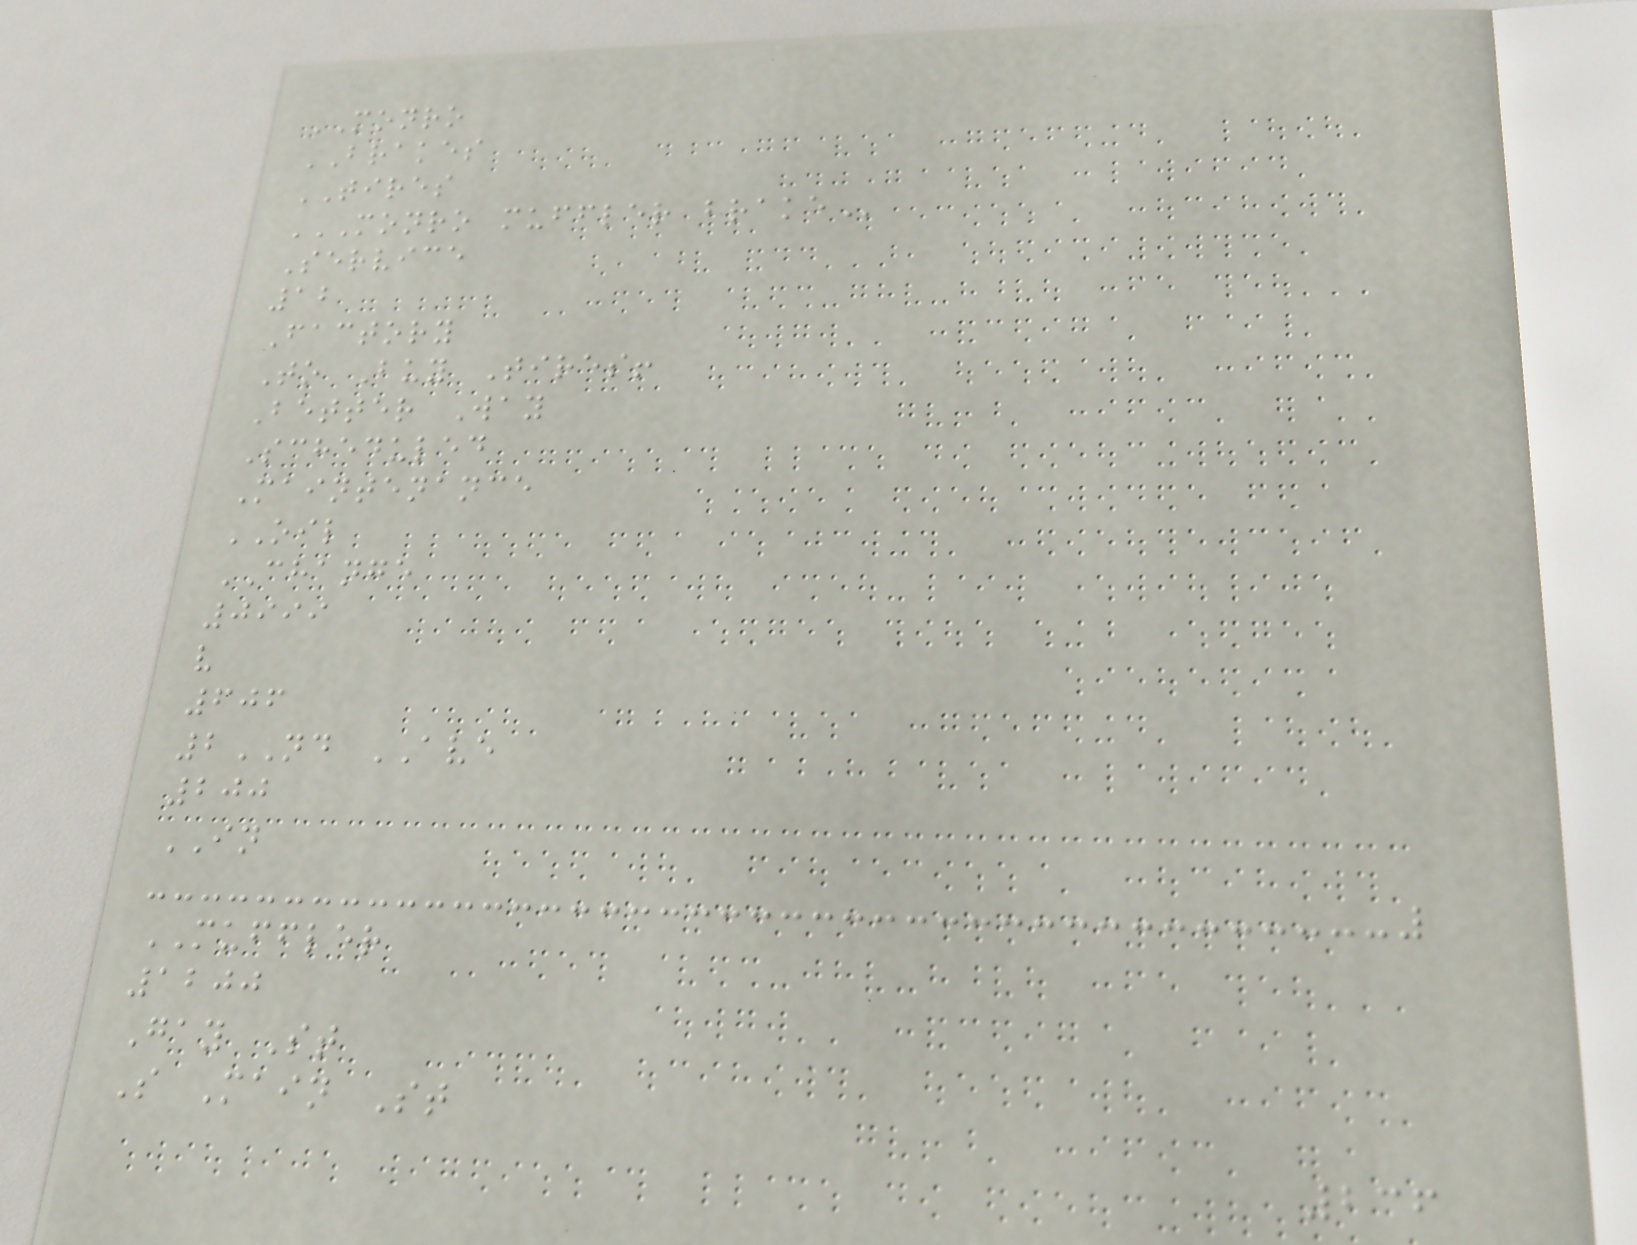MONRO
BRAKES
TIRES
MONRO MUFFLER BRAKE
Service
12
Factory
To Buy Tires!
Better Way
Scheduled
Maintenance
OIL
CHANGE
0999
v
606
2ND AVE
200
IN
MUFFLER
1200
Gay St
S Main St
236
